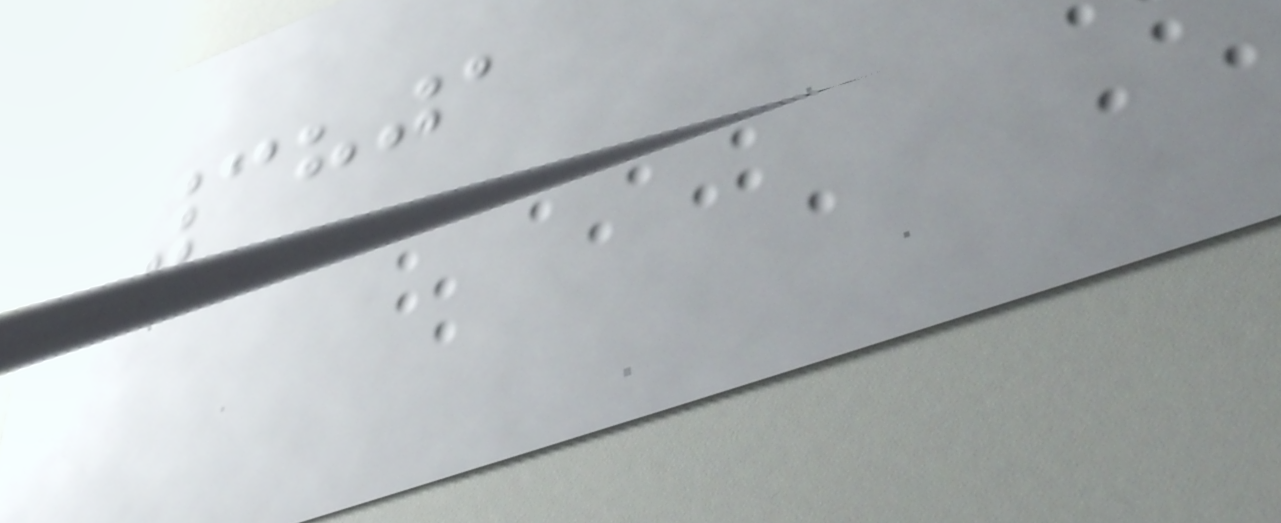3801
